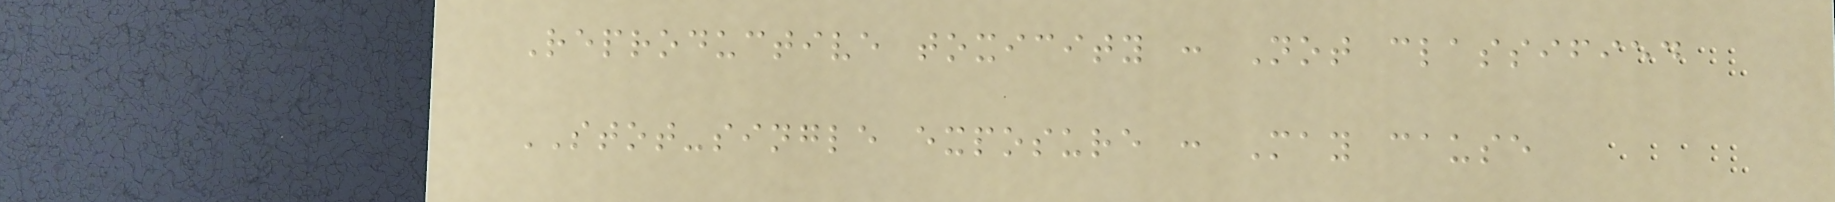Reproductive toxicity : Not classified
STOT-single exposure : May cause
